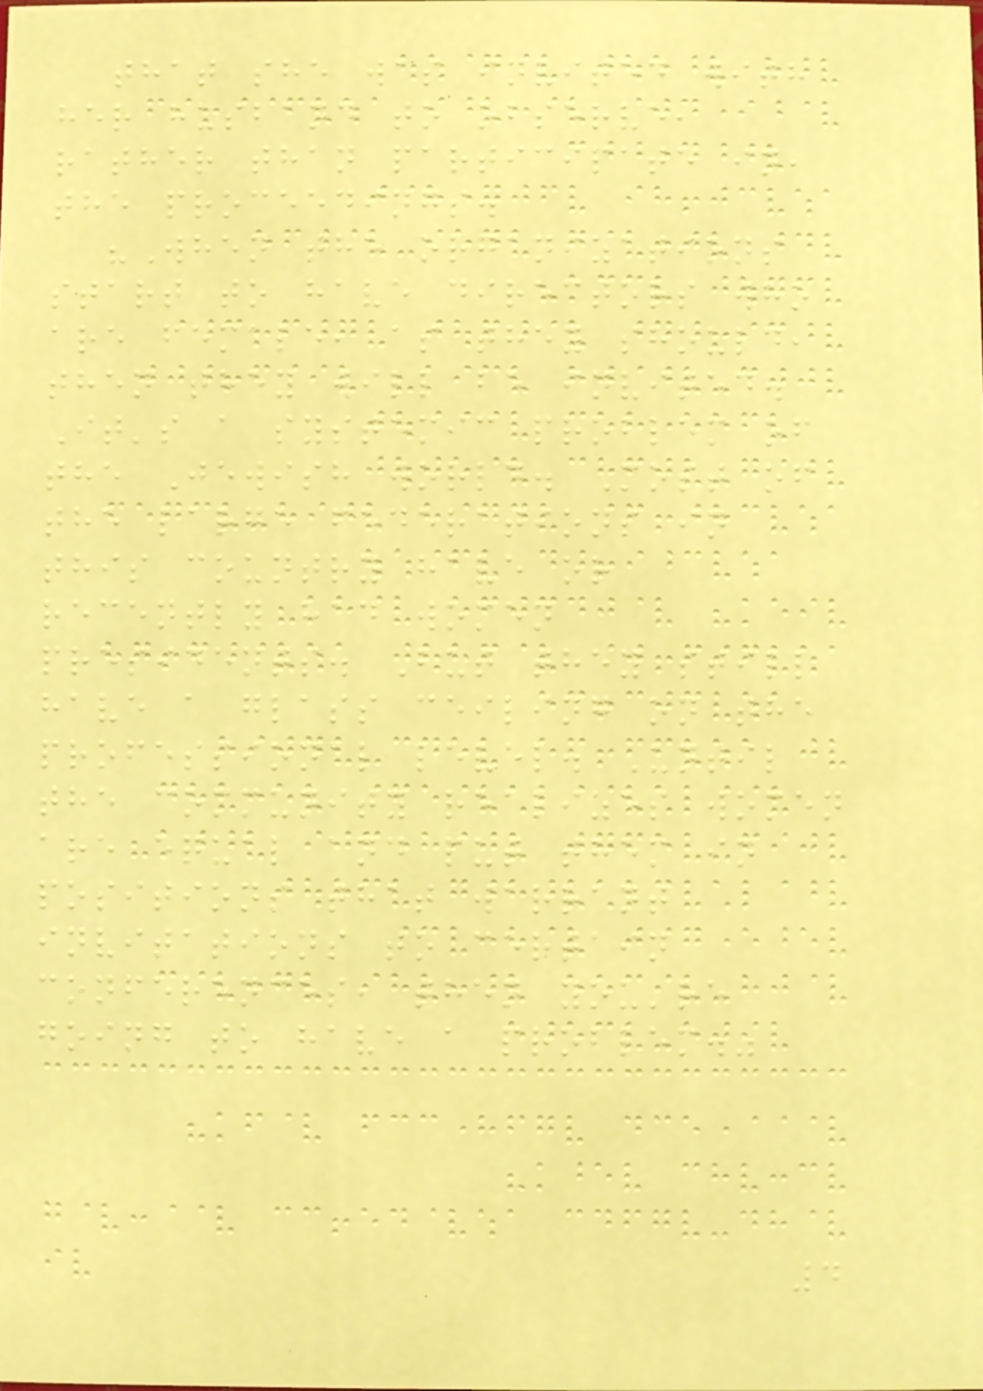that she was invited with
her husband to observe,
rather than participate in,
the proceedings.
"When the organizations
start to have directors who
are female, as they should,
then they will be invited.
It's a systemic problem of
the Jewish world. Most of
the large federations in
this country have or
recently had women
presidents. But they still
have a glass ceiling on the
professional level. Until
the community realizes women
are equal and put them in
positions that warrant
invitations to certain
conferences, then you're
going to have a problem."
4
